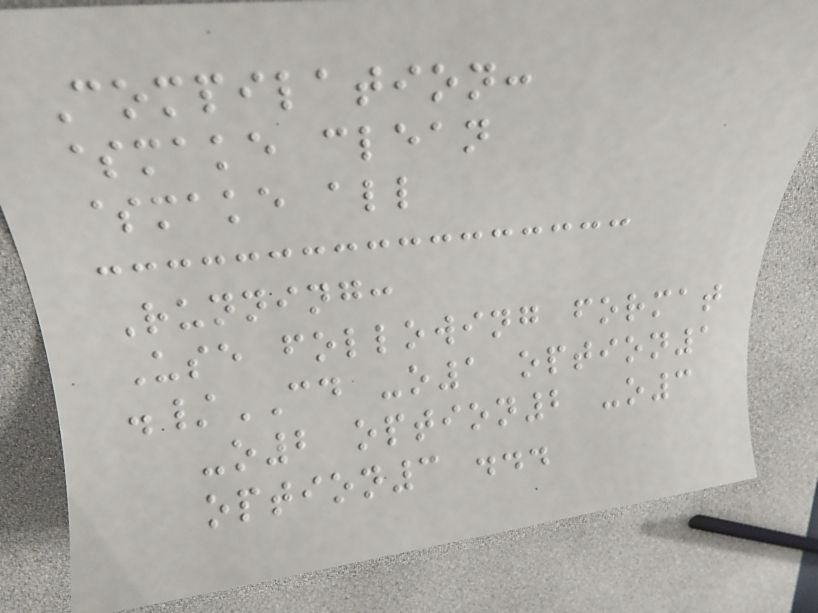Compilation:
$make clean
$make all
Running:
Use following format
./CD -o1 option1
-o2 option2 -o3
option3 ...
